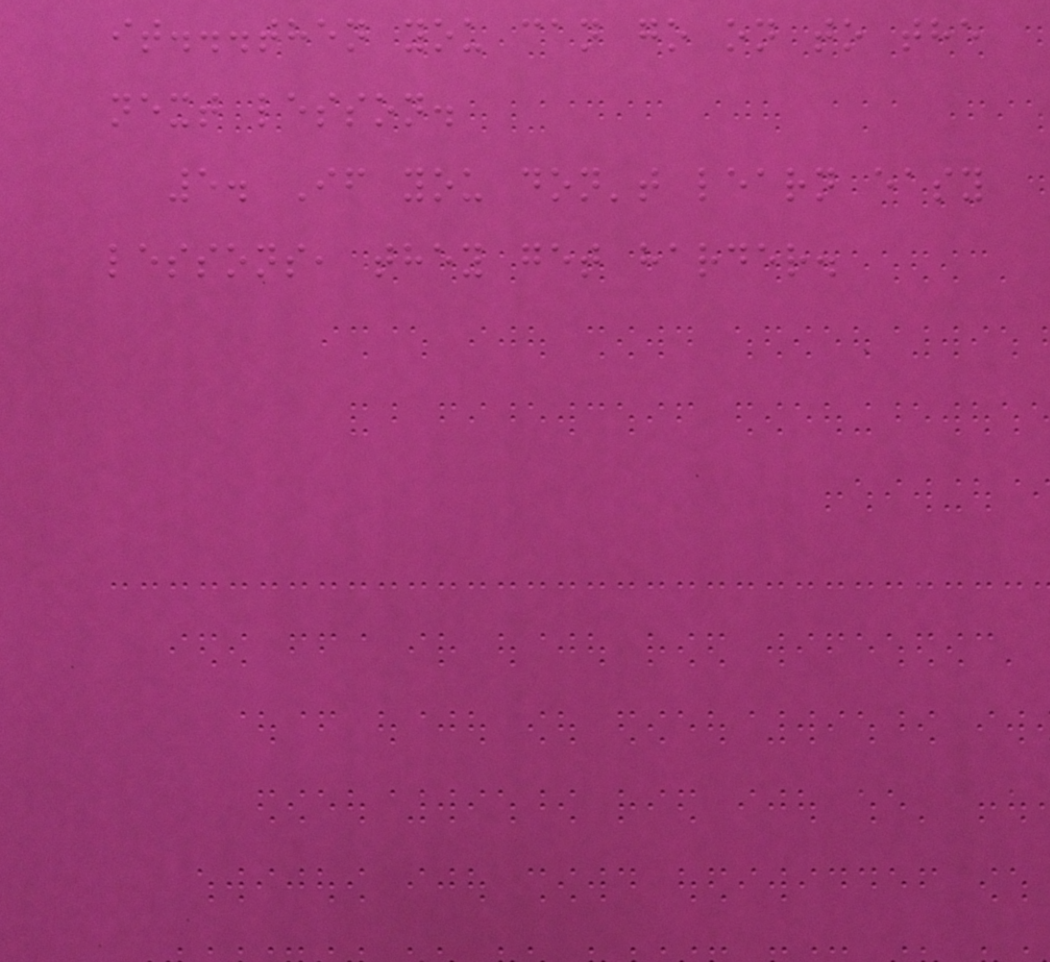it...then you can go on to the
next lesson.
5. If you don't learn easy
lessons, they get harder.
